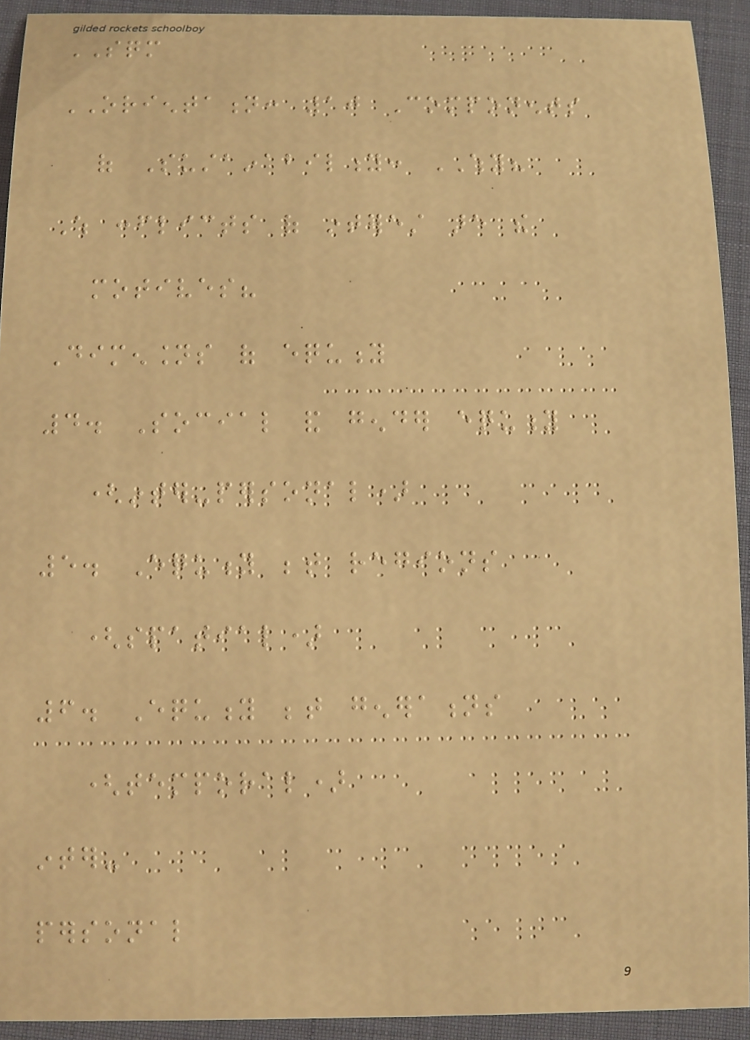SQM
ORIENTATION: 10 Components
of Sustainability: WHY?
Which conflicts of interest are the
motives?
Dimensions of equity
4. Social and gender equity
(inter-personal)
5. Equity between regions
(spatial)
6. Equity between generations
(temporal)
inter-
personal
